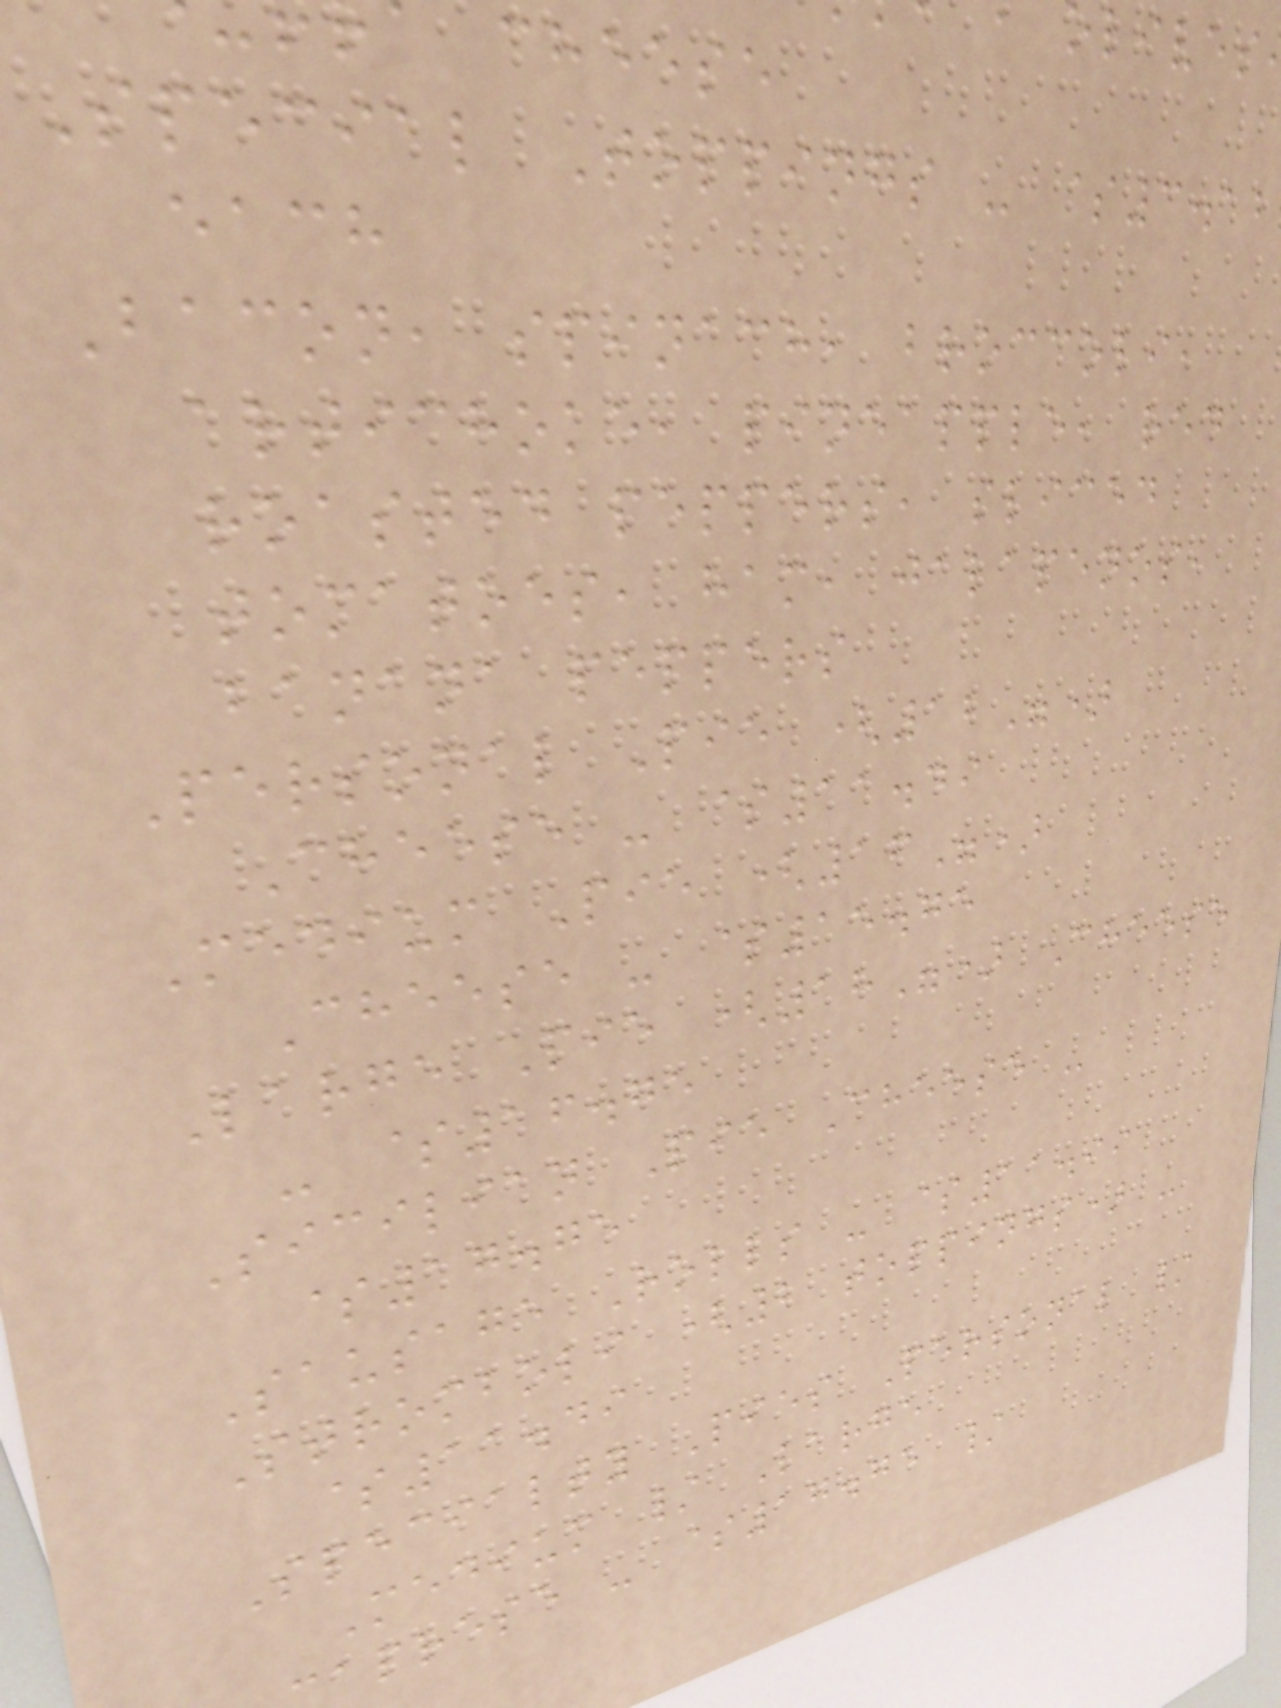cheese
Special Toppings - $3.12
each
Bacon, spinach, broccoli,
artichoke, pineapple, red
roasted peppers, sliced
tomatoes, ham, jalapenos,
banana peppers
Personal Pie (12")
Cheese - $11.49
Medium Pie (16")
Cheese - $15.75
Large Pie (18") Cheese
- $16.75
Sicilian Pie Cheese -
$17.75
Sausage Rolls - $11.99
Stromboli (2 toppings) -
$11.49
Specialty Pies Personal /
Medium / Large
aprese - $17.75 /
